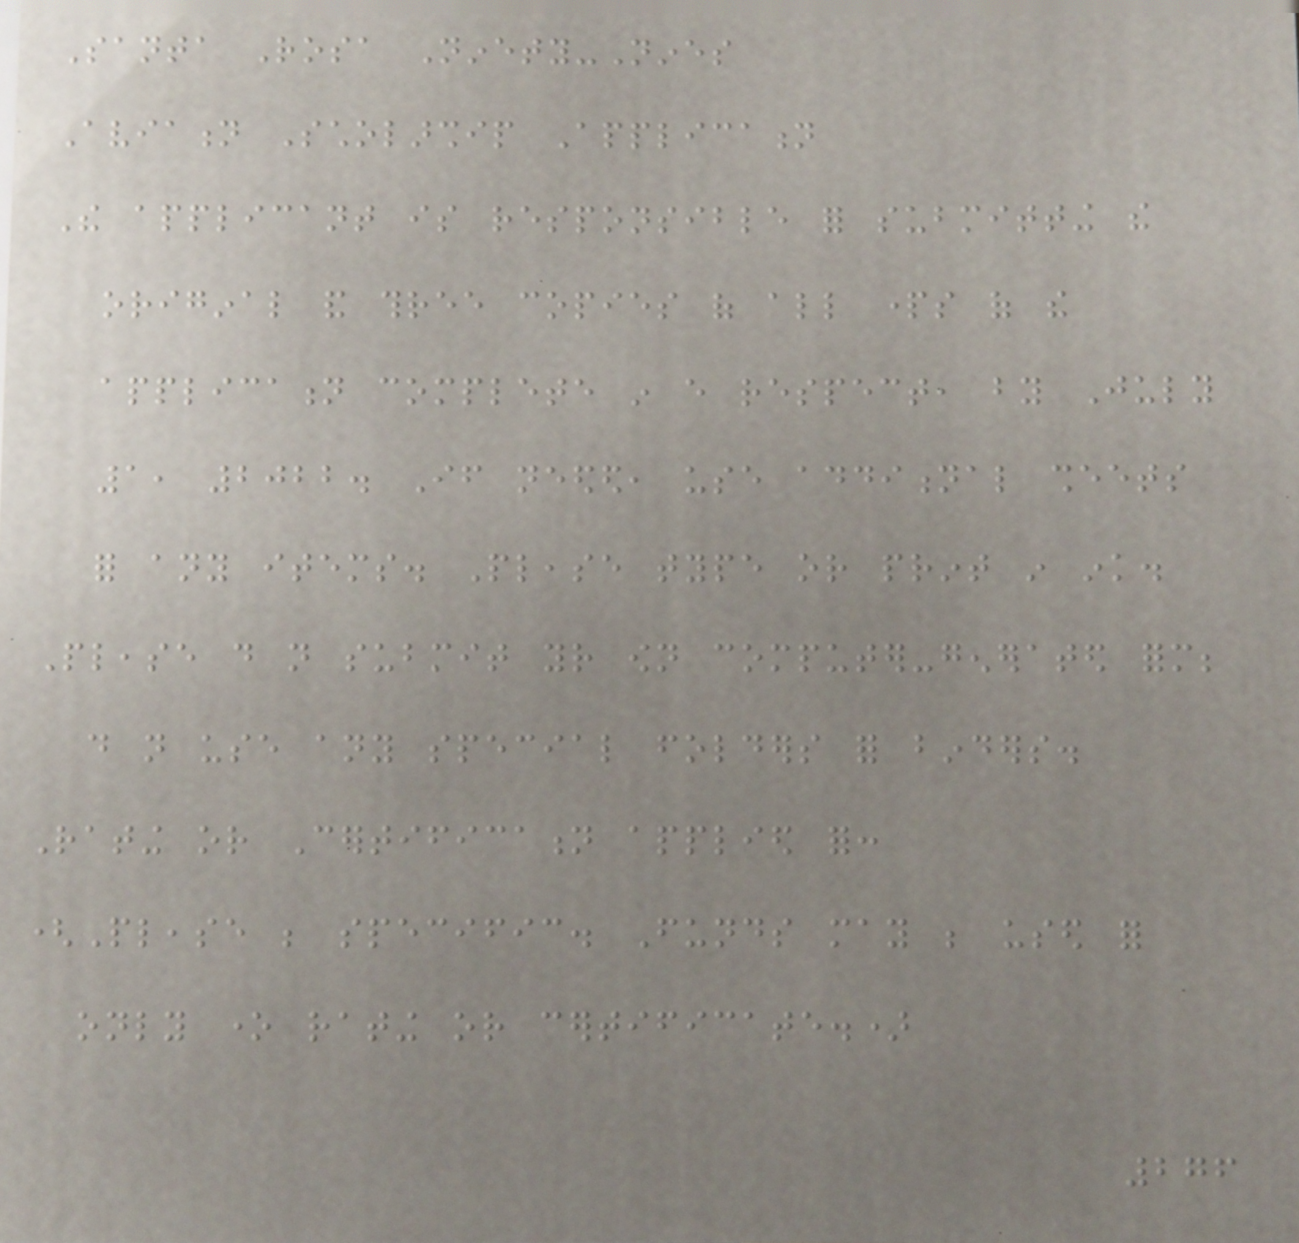Santa Rosa Ninety-Nines
Aviation Scholarship Application
The applicant is responsible for submitting the
original and three copies of all parts of the
application complete in every respect, by July
1, 2022. If needed, use additional sheets
for any items. Please type or print in ink.
Please do not submit your own computer-generated form;
do not use any special folders for binders.
Rating or Certification applied for:
(Please be specific. Funds may be used for
only one rating or certificate.)
276
